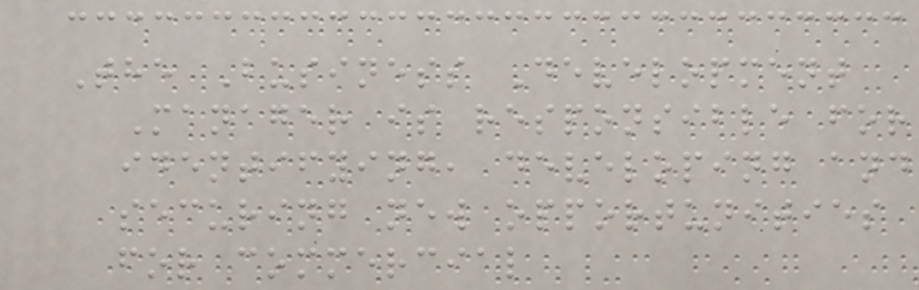The Business Development
Manager is responsible for
identifying, developing and
securing new opportunities
for commercial
